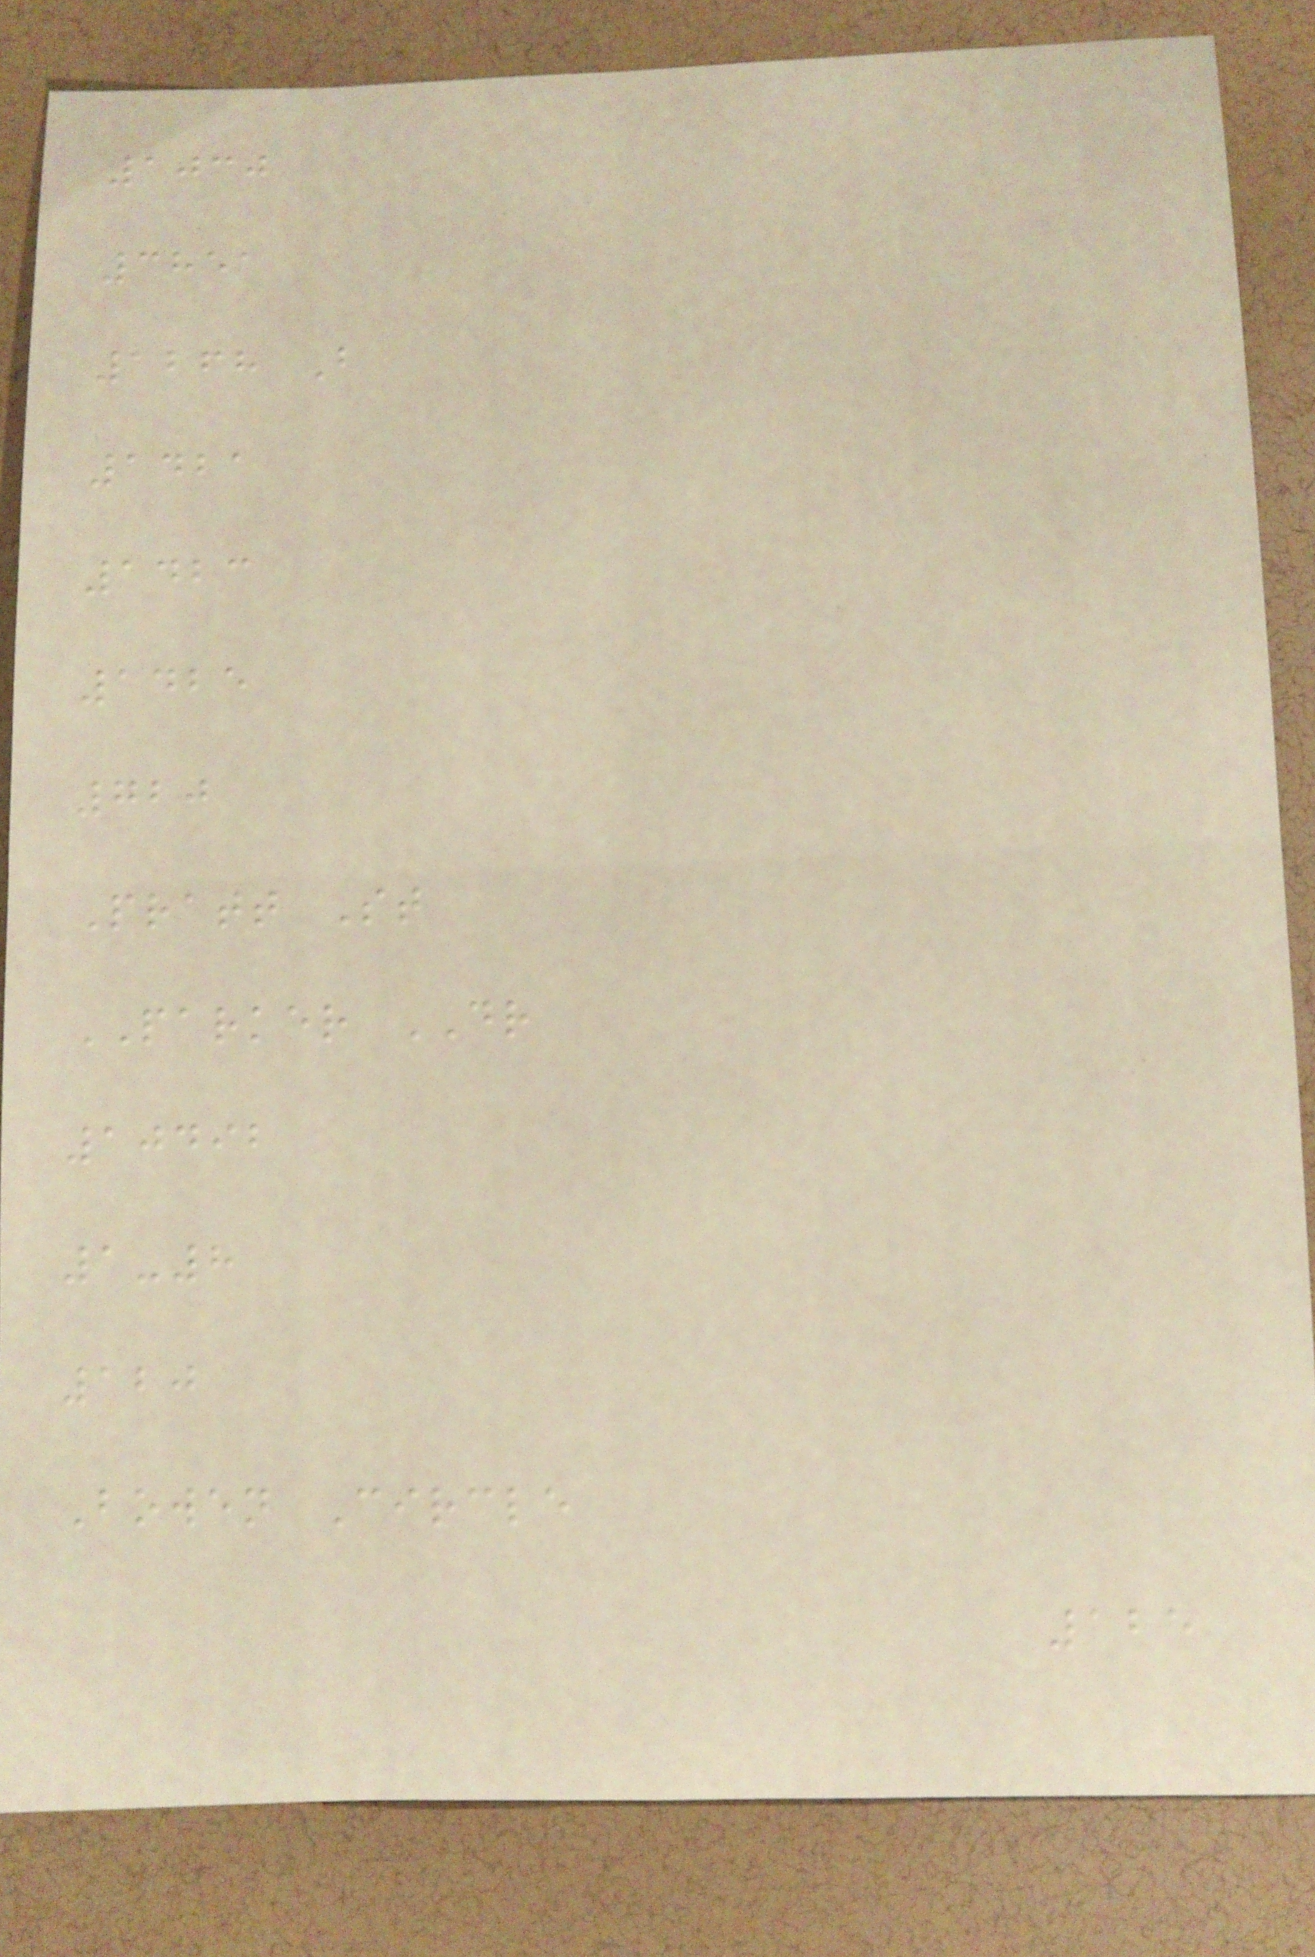1030
3851
1268 B
1421
1423
1425
720
Pratt St
PARKER DR
10492
1-8
120
Bowen Circle
125
